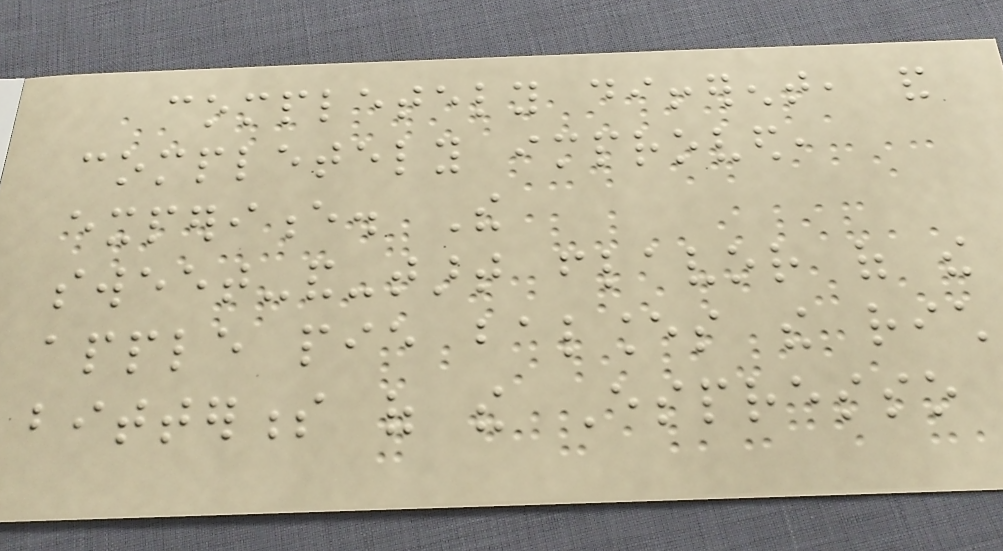completely different, and
completely improved,
experience. The
sweet-and-tart flavor of the
apple pie balances the rich
bitterness of the Espresso
